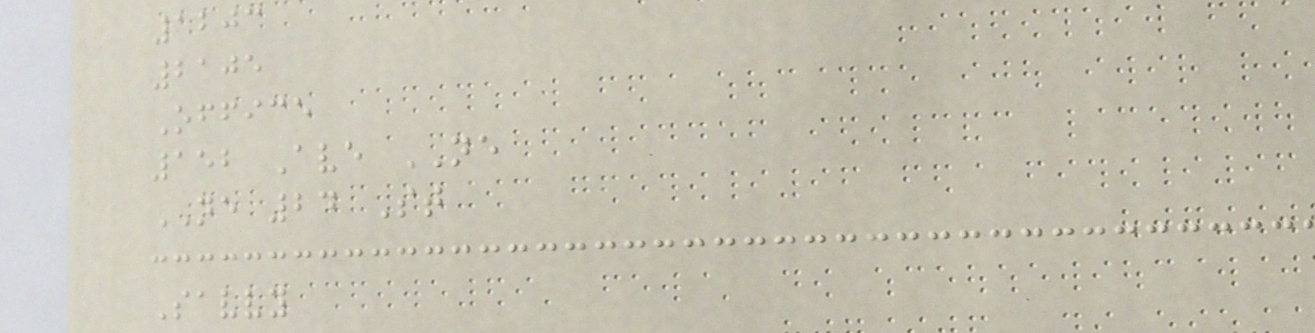1203
2105
Office
152 Ave NE
NE 24 St
Savvy
